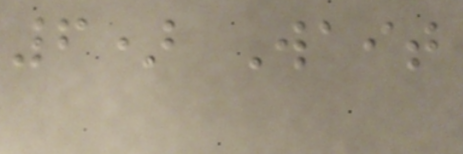6) Wait
